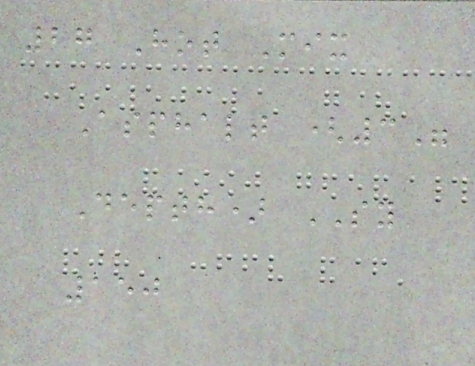27 Hot Mix
Asphalt (3"
Depth) SY
150
